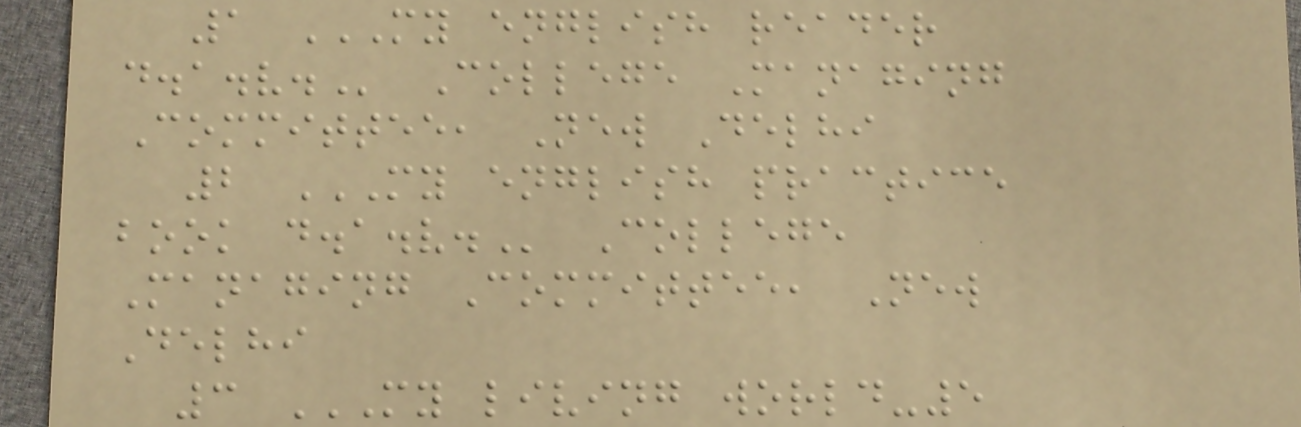1 MY ENGLISH READER
D.A.V. College Managing
Committee, New Delhi
2 MY ENGLISH PRACTICE
BOOK D.A.V. College
Managing Committee, New
Delhi
3 MY LIVING WORLD-5
